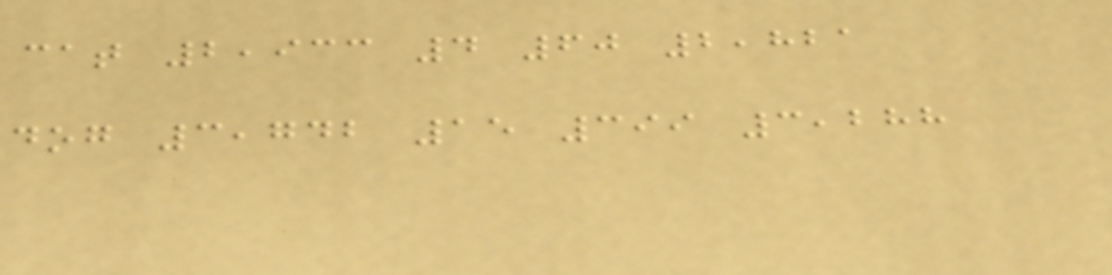cat 2,933 4 60 2,821
dog 3,742 15 399 3,288
